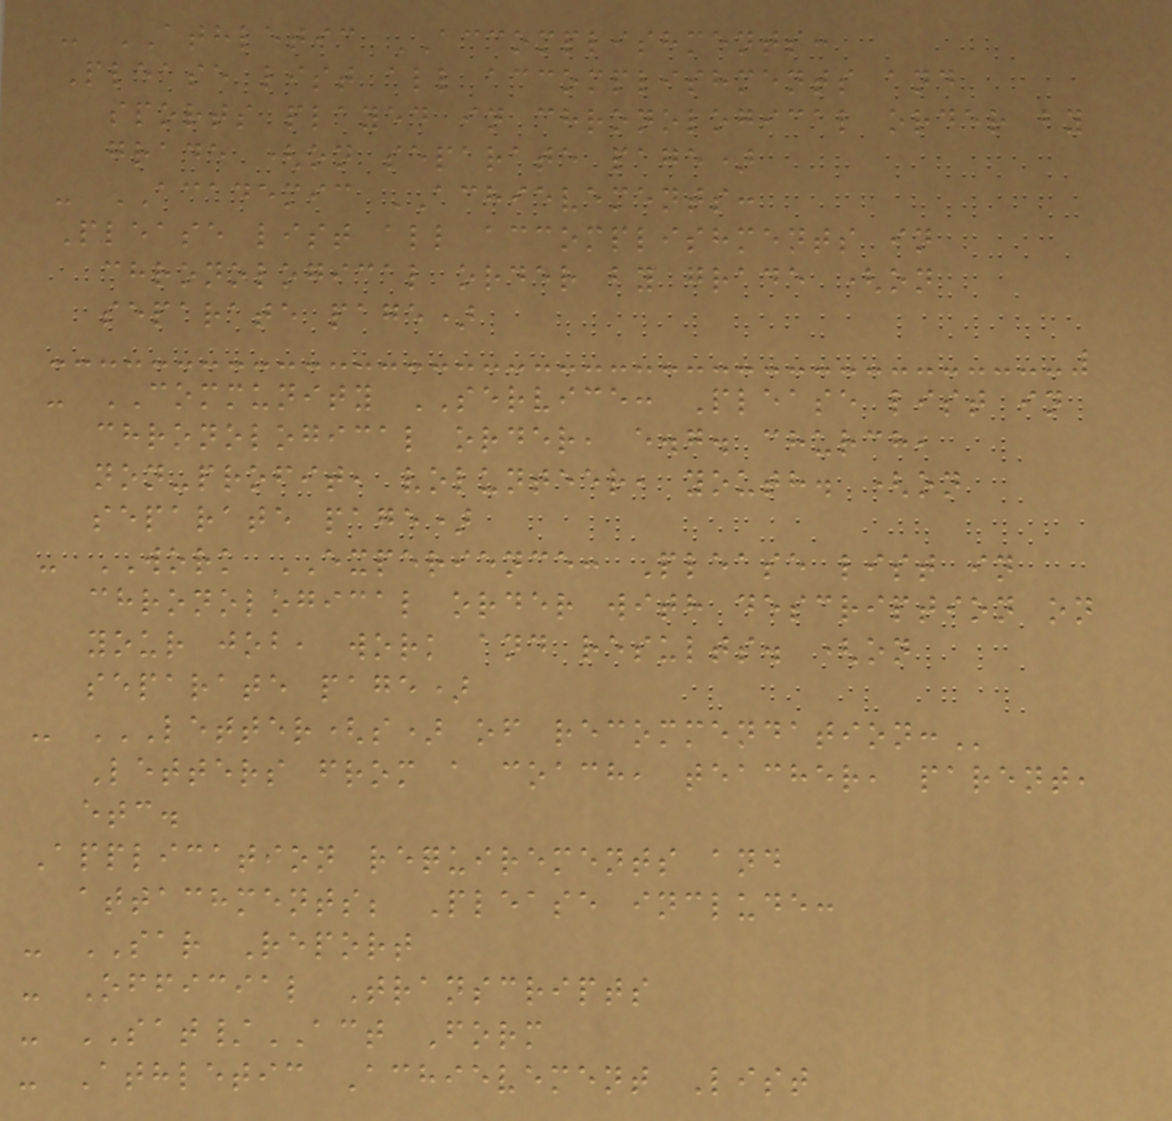- ATHLETIC ACCOMPLISHMENTS:
Please list all accomplishments and
sports played in chronological order by
grade (on separate page)
- ACADEMIC ACHIEVEMENTS:
Please list all accomplishments in
chronological order by grade (on
separate page)
- COMMUNITY SERVICE: Please list in
chronological order, e.g. church,
non-profit, volunteer, youth. (on
separate page)
- WORK EXPERIENCE: Please list in
chronological order with description on
your job, work and results. (on
separate page)
- LETTER(S) OF RECOMMENDATION:
Letters from a coach, teacher, parent,
etc.
Application requirements and
attachments; Please include:
- SAR Report
- Official Transcripts
- SAT/ACT Form
- Athletic Achievement List
